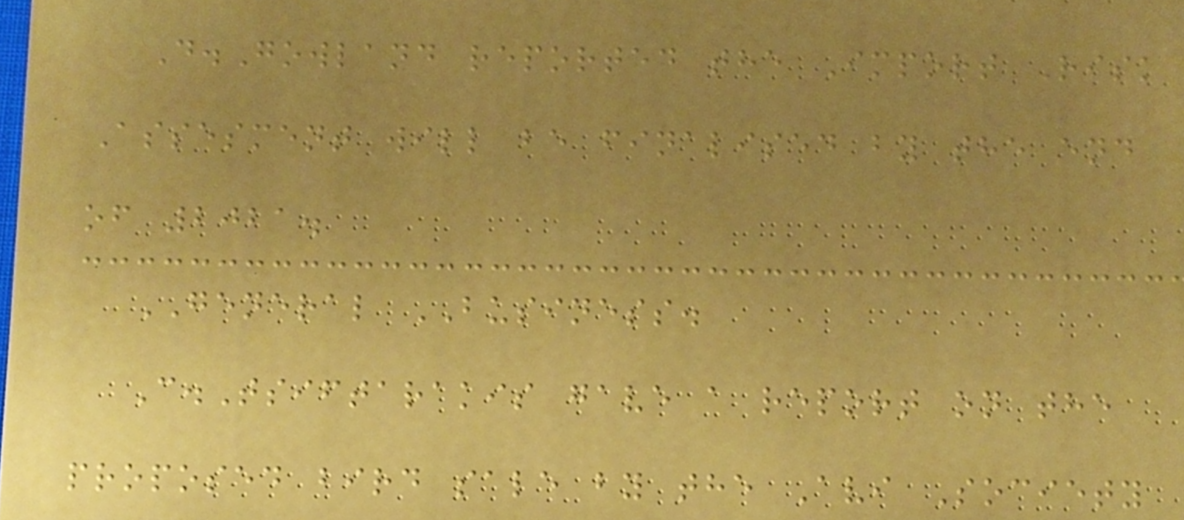D.Gowland reported the Import Risk
Assesment will be finalised by the end
of 2021.
GENERAL BUSINESS.
C.Tsiftarakis gave a report on the
proposed bird sale by the Avi Society
